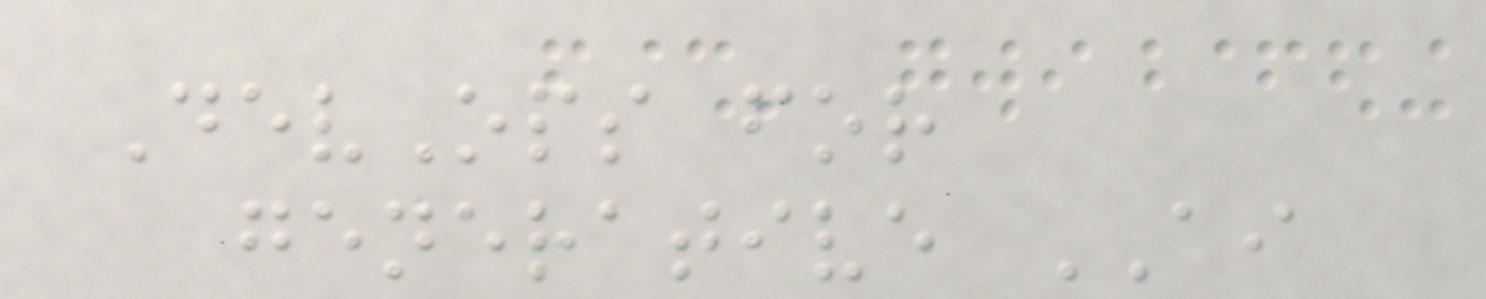DevOps for
generative AI
